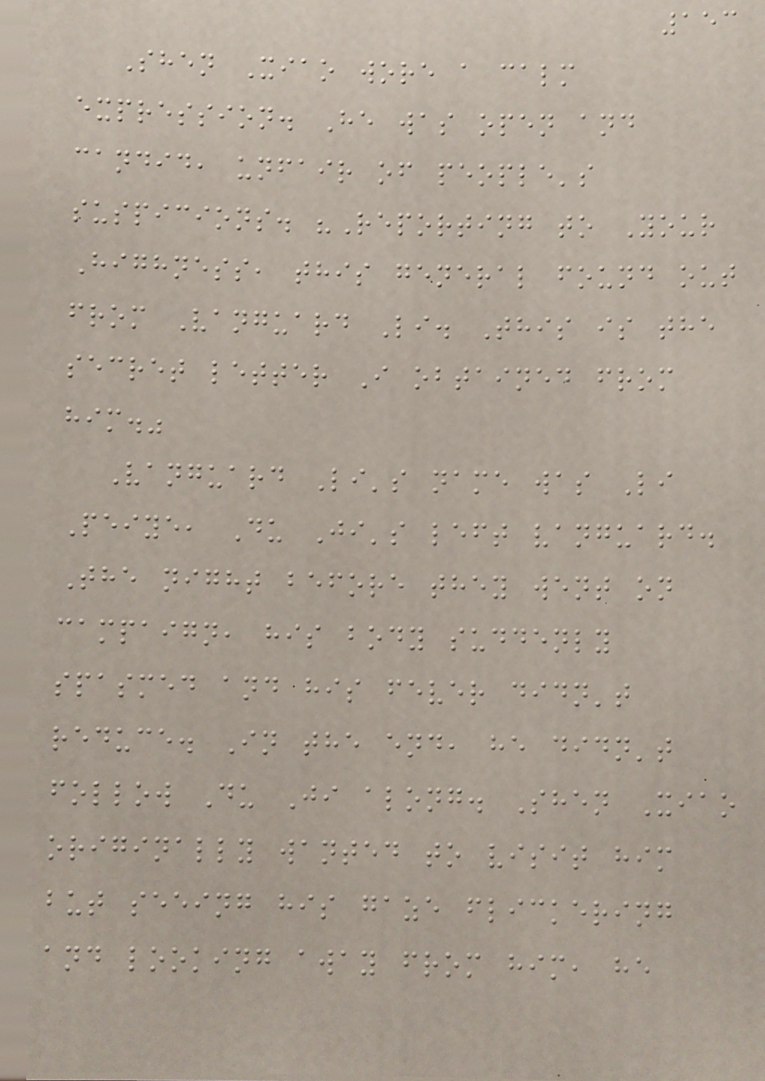153
Shen Xiao wore a calm
expression. He was open and
candid, unfair of people's
suspicions. "Reporting to Your
Highness, this general found out
from Vanguard Li. This is the
secret letter I obtained from
him."
Vanguard Li's name was Li
Peiye, Du Ji's left vanguard.
The night before they went on
campaign, his body suddenly
spasmed and his fever didn't
reduce. In the end, he didn't
follow Du Ji along. Shen Xiao
originally wanted to visit him
but seeing his gaze flickering
and looking away from him, he
